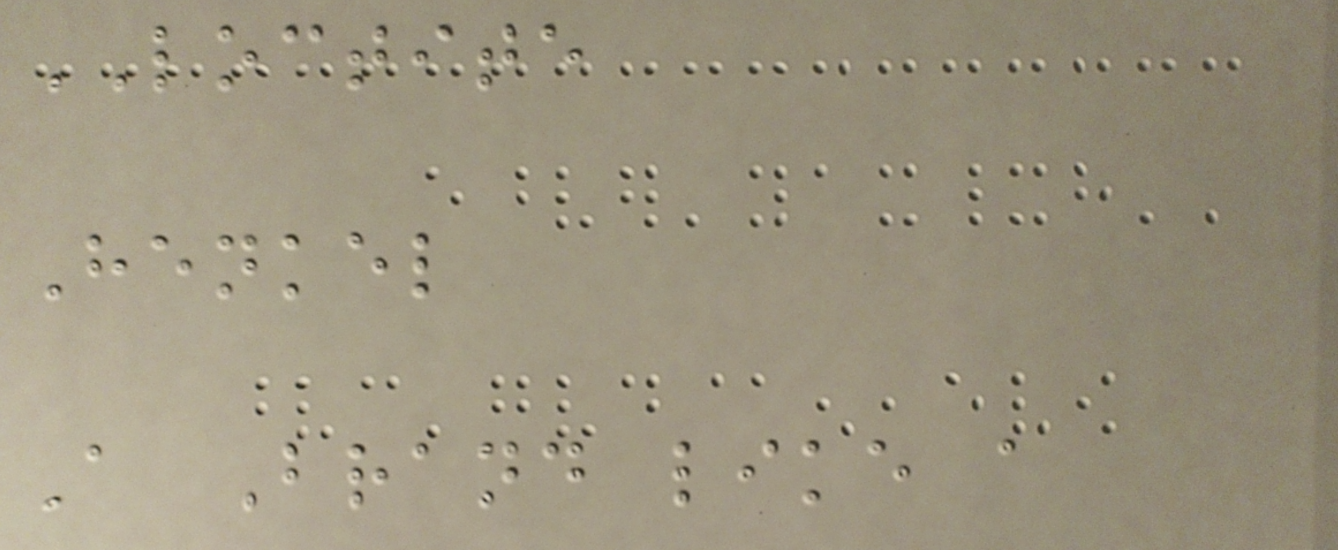LOCTITE
Henkel
A Brand like a
